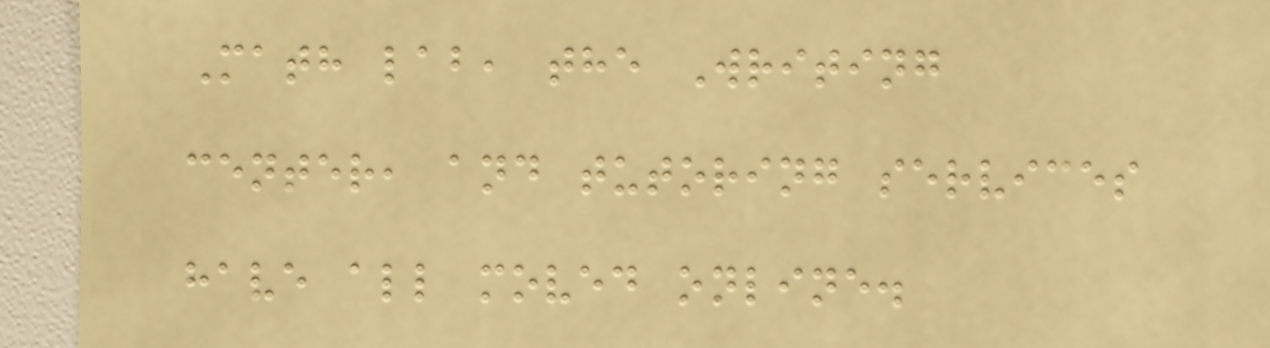Math lab, the Writing
center, and tutoring services
have all moved online.
